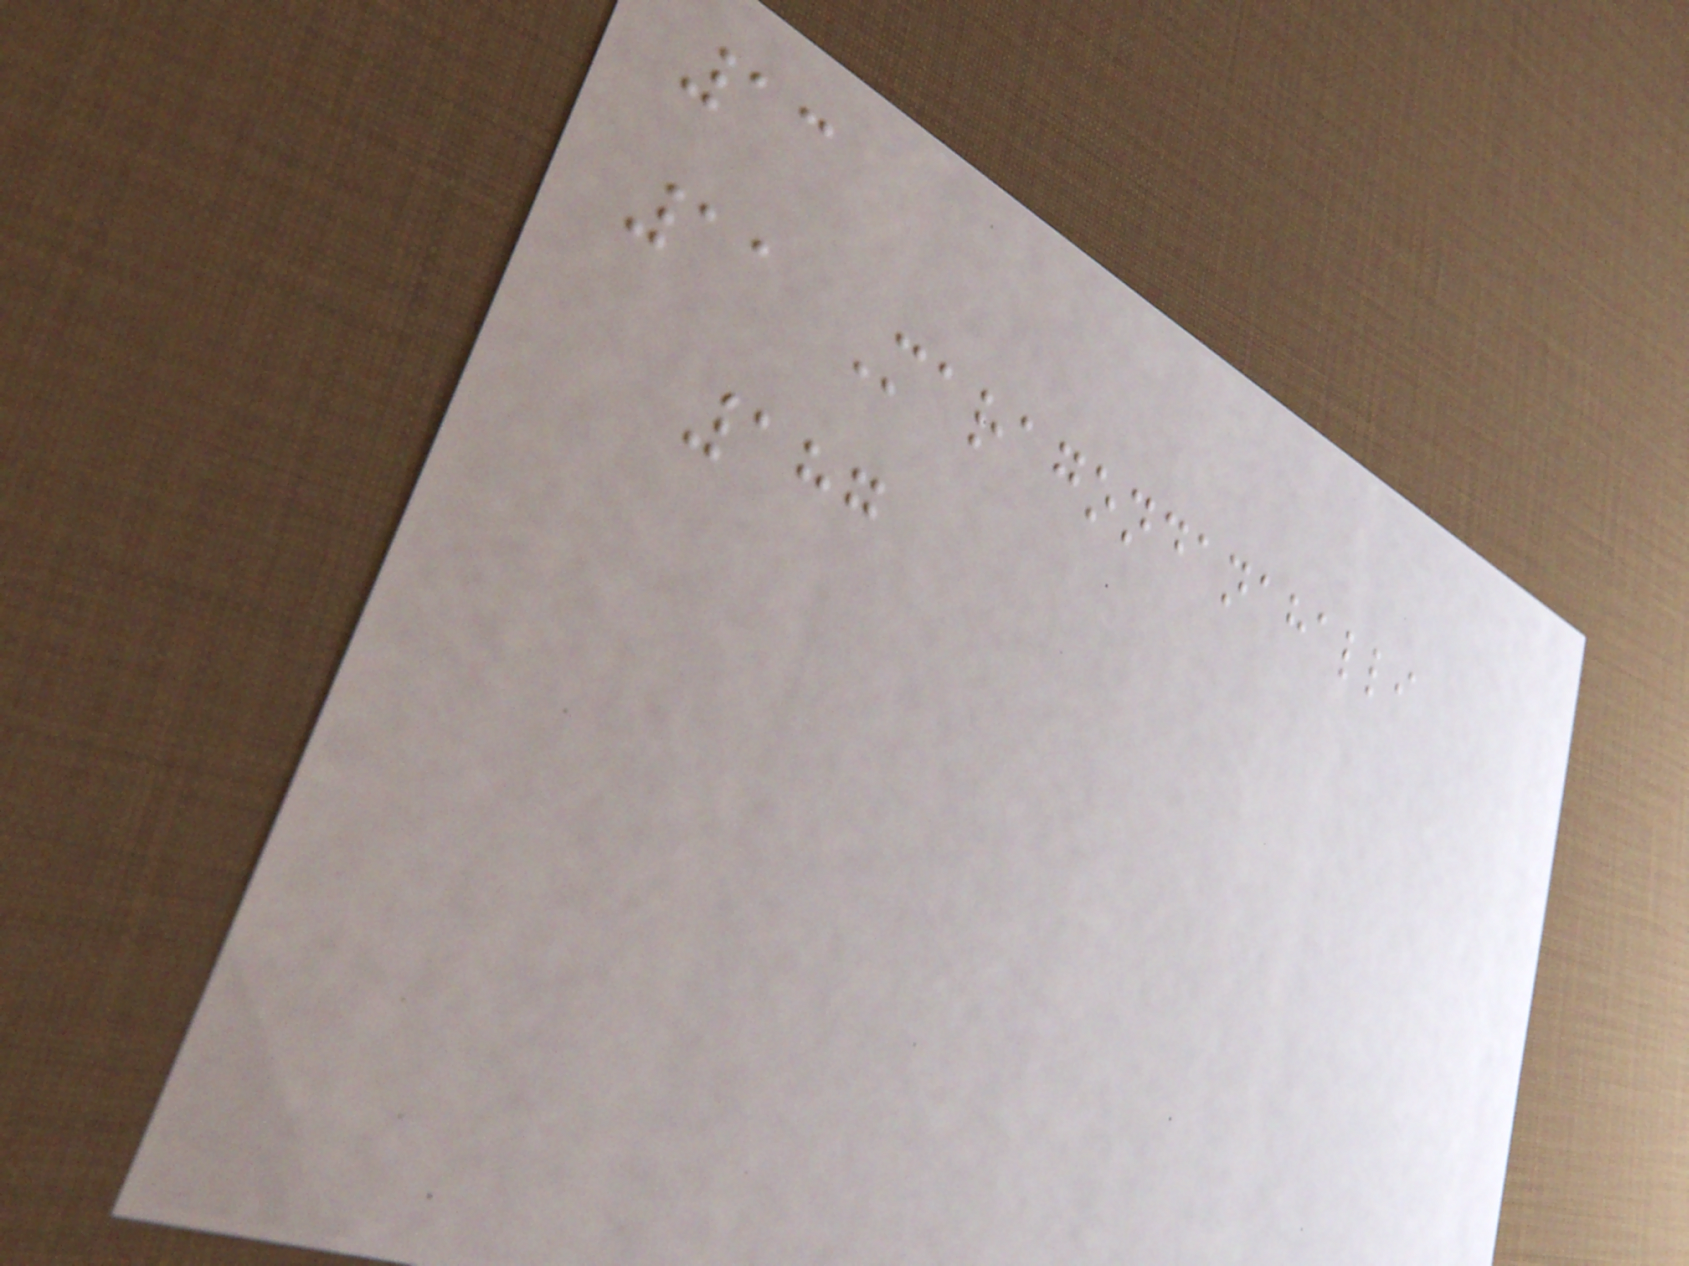13
11 Maragondanahalli
187
